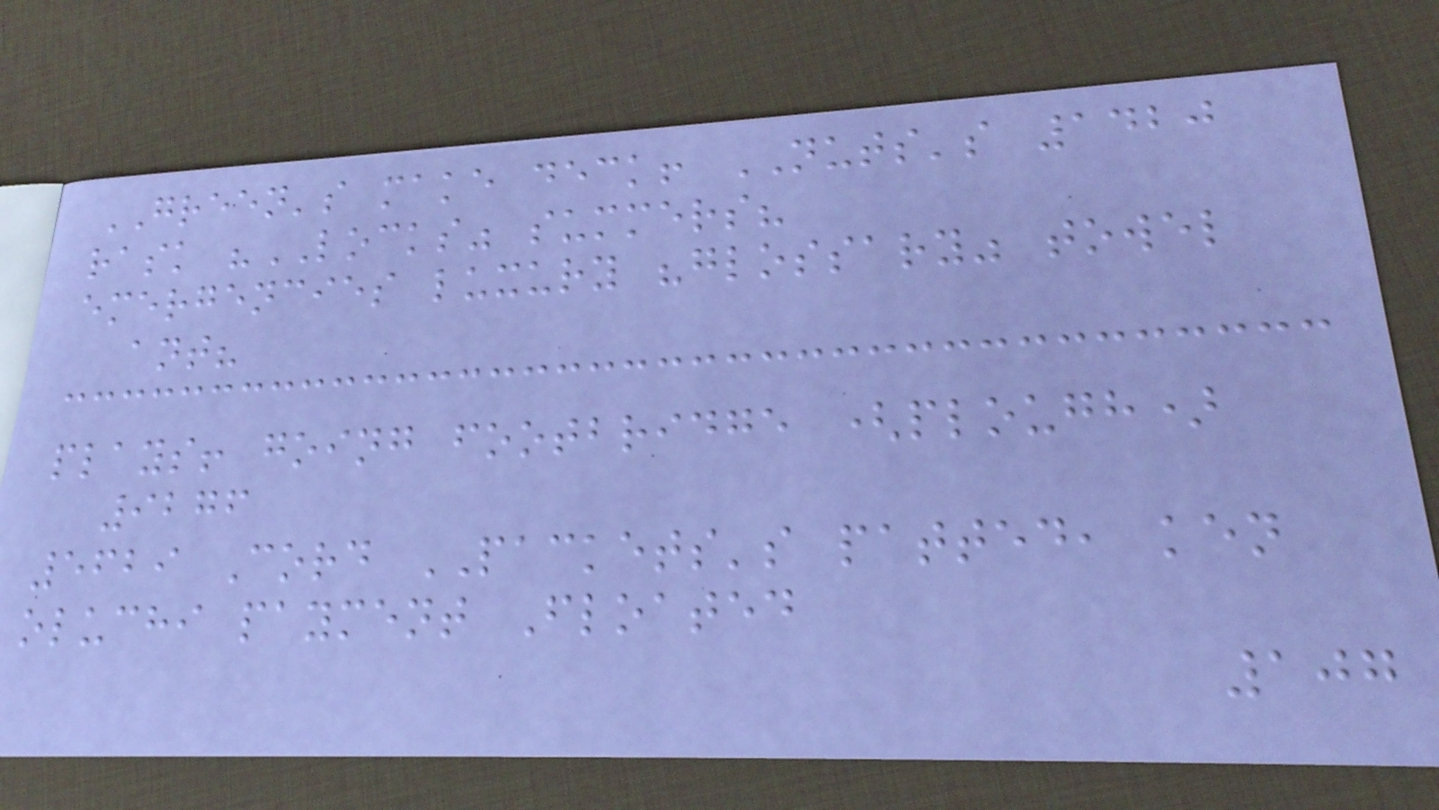GREEN's make deck! NUTS's 1420
rask "LOCKS" summers?
emergencies luxury "glossary" towel
ant?
plays! going footbridge (plough)
9276
5629 Cord PACKETS's patted, ken
oluchi payment Floated
107
